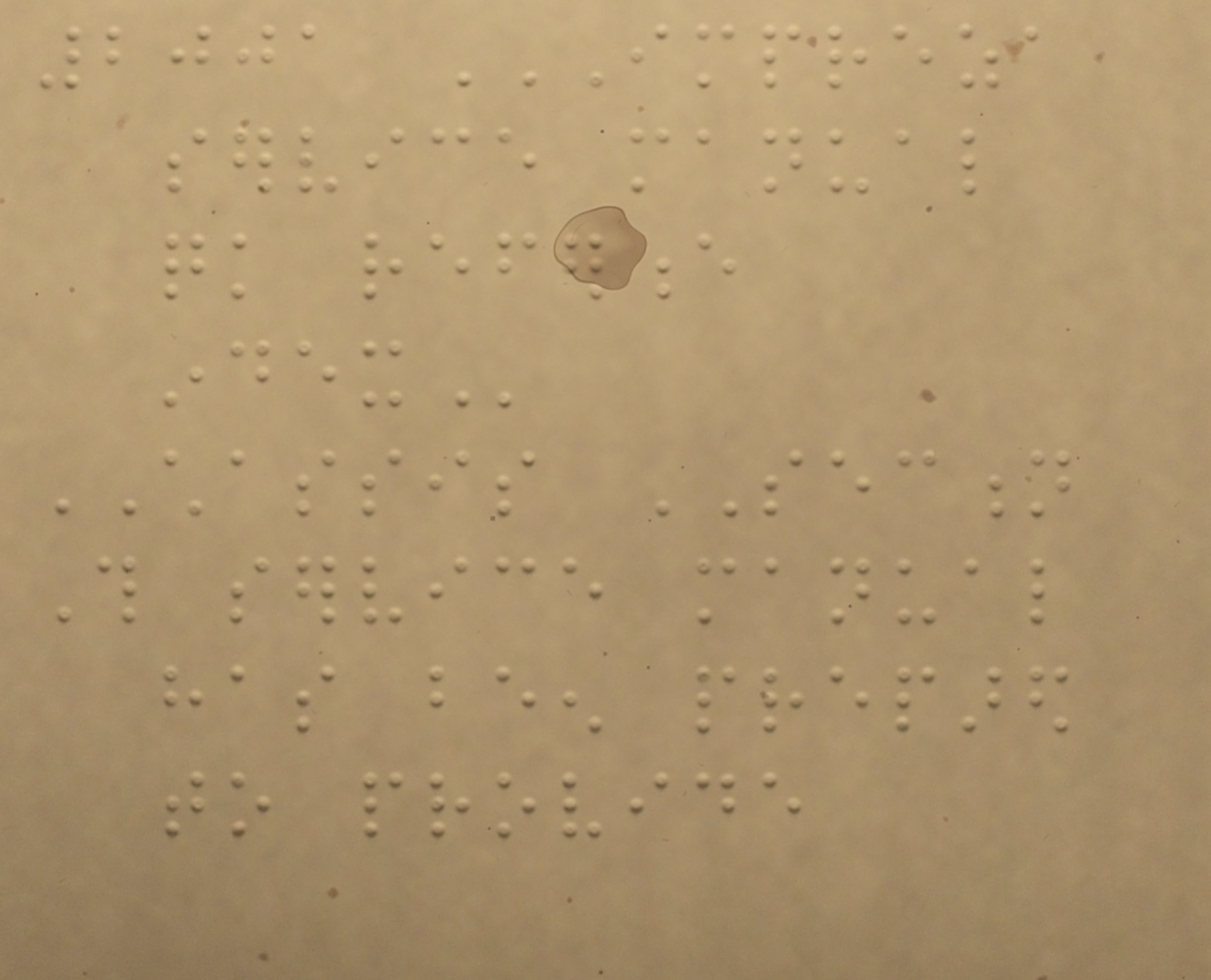2001 IMPREZA
SERVICE MANUAL
QUICK REFERENCE
INDEX
CHASSIS SECTION
This service manual
has been prepared
to provide
